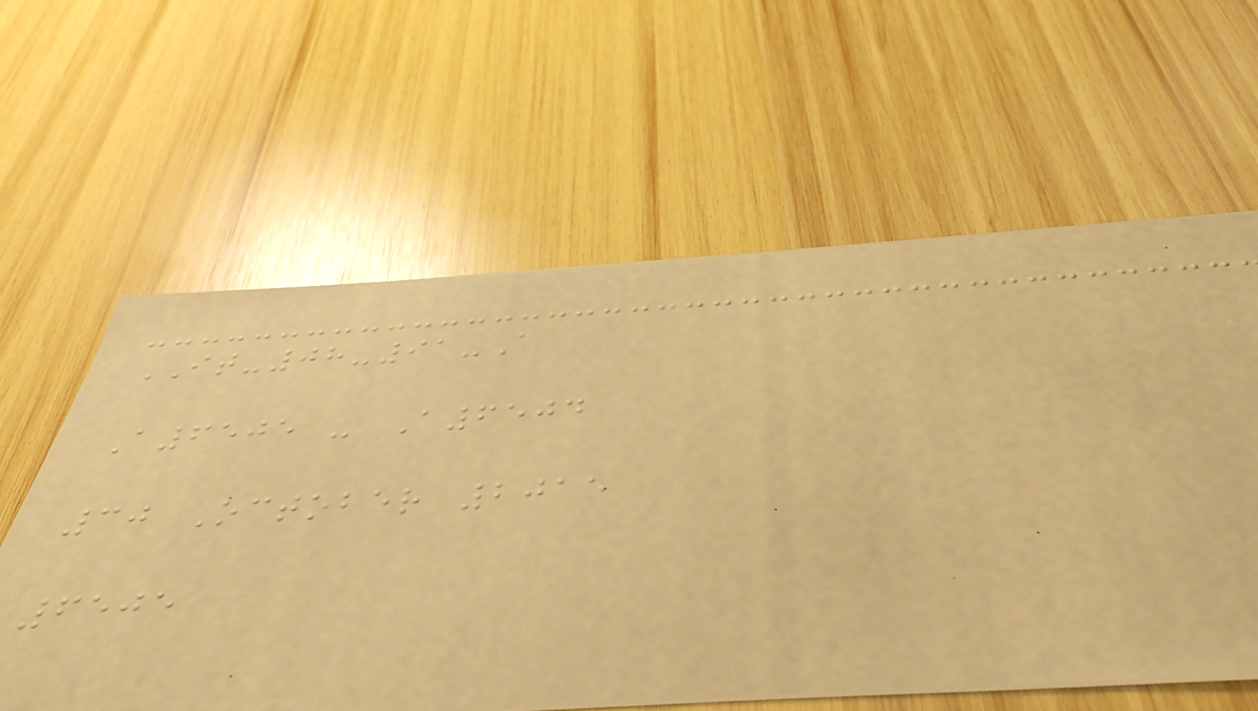IT-08-91-A
A6505 - A6504
30 October 2015
6505
